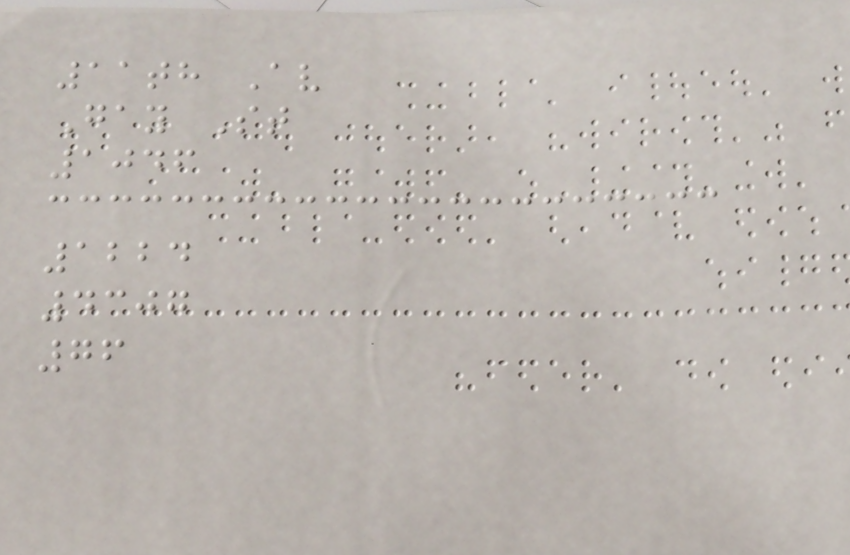11th Av
Gay St
1046
1224
4307
76
